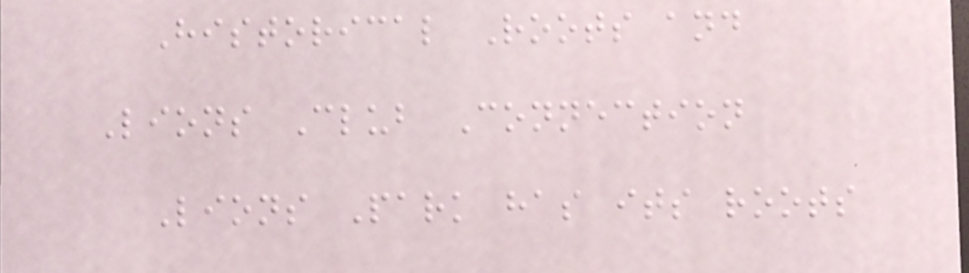Historical Roots and
Lions Club Connection
Lions Park has its roots
